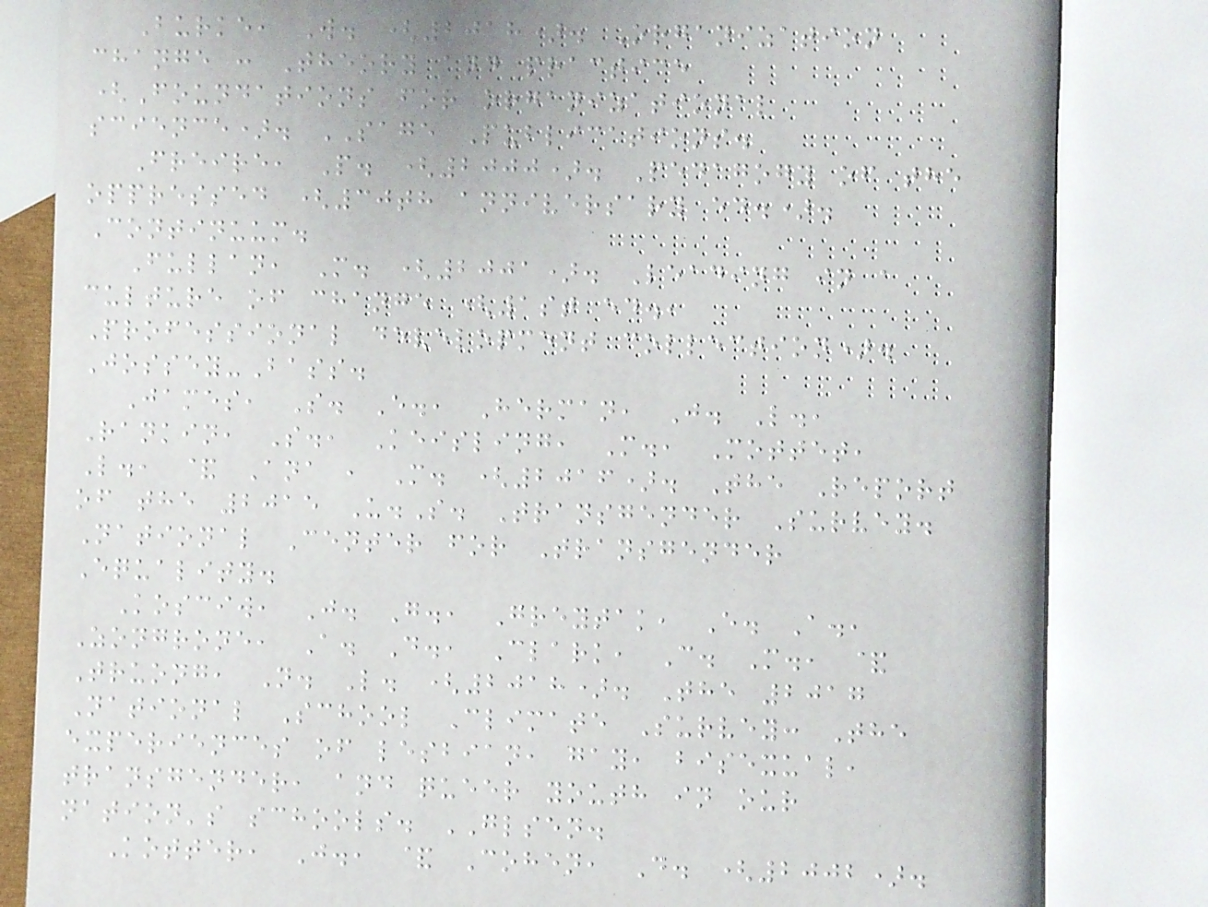Burke, W. (2018). Organization
change : Theory and practice
(Foundations for organizational
science). SAGE Publications.
Freire, P. (2000). Pedagogy of the
oppressed (30th anniversary ed.).
Continuum.
Fullan, M. (2001). Leading in a
culture of change (1st ed.,
Professional development collection).
Jossey-Bass.
James, S. E., Herman, J. L.,
Rankin, S., Keisling, M., Mottet,
L., & Ana , M. (2016). The Report
of the 2015 U.S. Transgender Survey.
National Center for Transgender
Equality.
Kosciw, J. G., Greytak, E. A.,
Zongrone, A. D., Clark, C. M., &
Truong, N. L. (2018). The 2017
National School Climate Survey: The
experiences of lesbian, gay, bisexual,
transgender, and queer youth in our
nation's schools. GLSEN.
Kotter, J., & Cohen, D. (2002).
